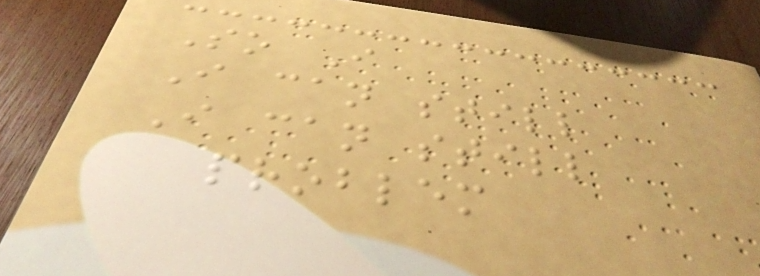So I
I can still
I can still
problem
